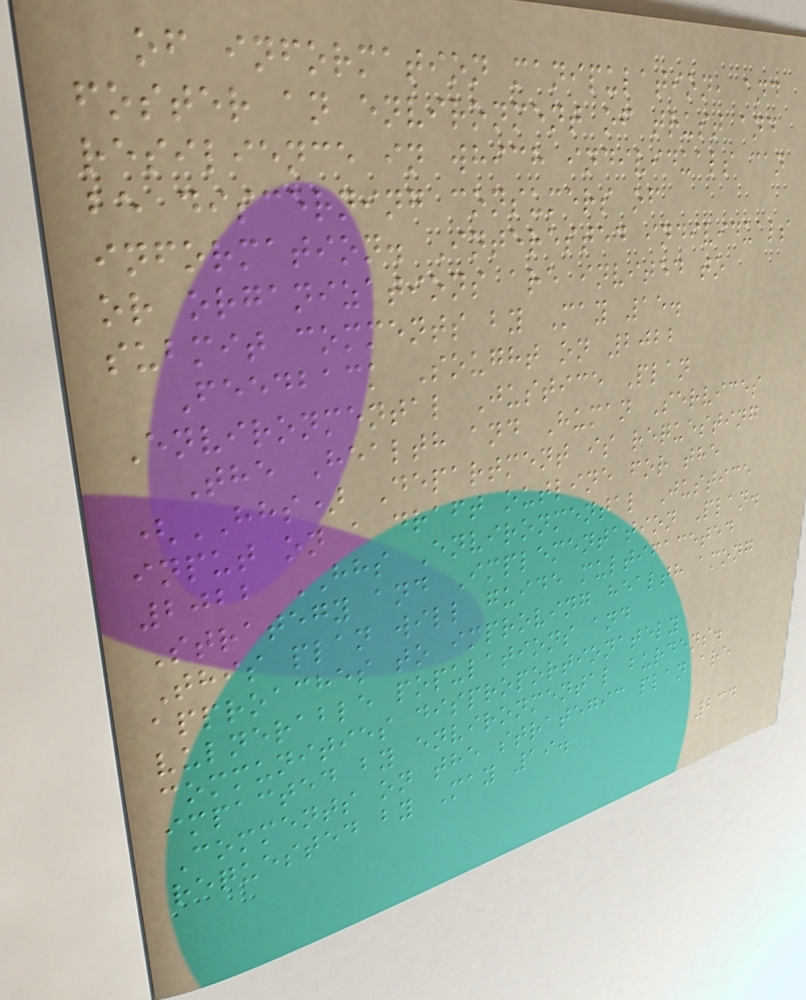of information manipulation, and
foster an environment of trust and
resilience in which individuals can
be discerning consumers of
information. Interested individuals
or organizations are invited to
submit comments by May 15.
Feedback Sought on 2022
Environmental Justice Plan
The Health and Human Services
(HHS) Department is requesting
input on a draft outline for the
2022 HHS Environmental Justice
Strategy and Implementation Plan.
This plan will guide multifaceted
approaches to improving health among
vulnerable populations and
communities disproportionately
impacted by environmental burdens.
Comments on the strategic plan are
requested by May 19.
234
